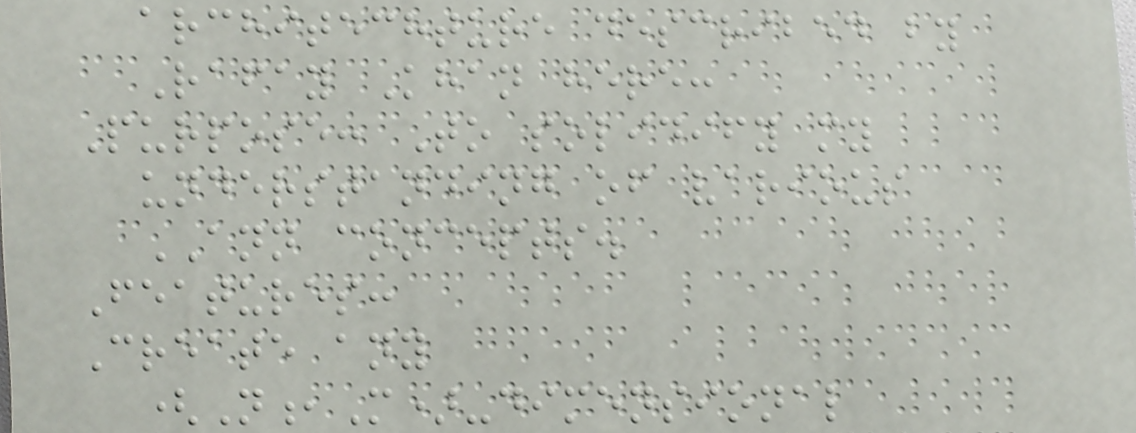architechture described by
Rafay Khan here:
Purpose: To solidify my
understanding of various
ANN concepts.
Features:
Create any
(N,M)-dimensional
